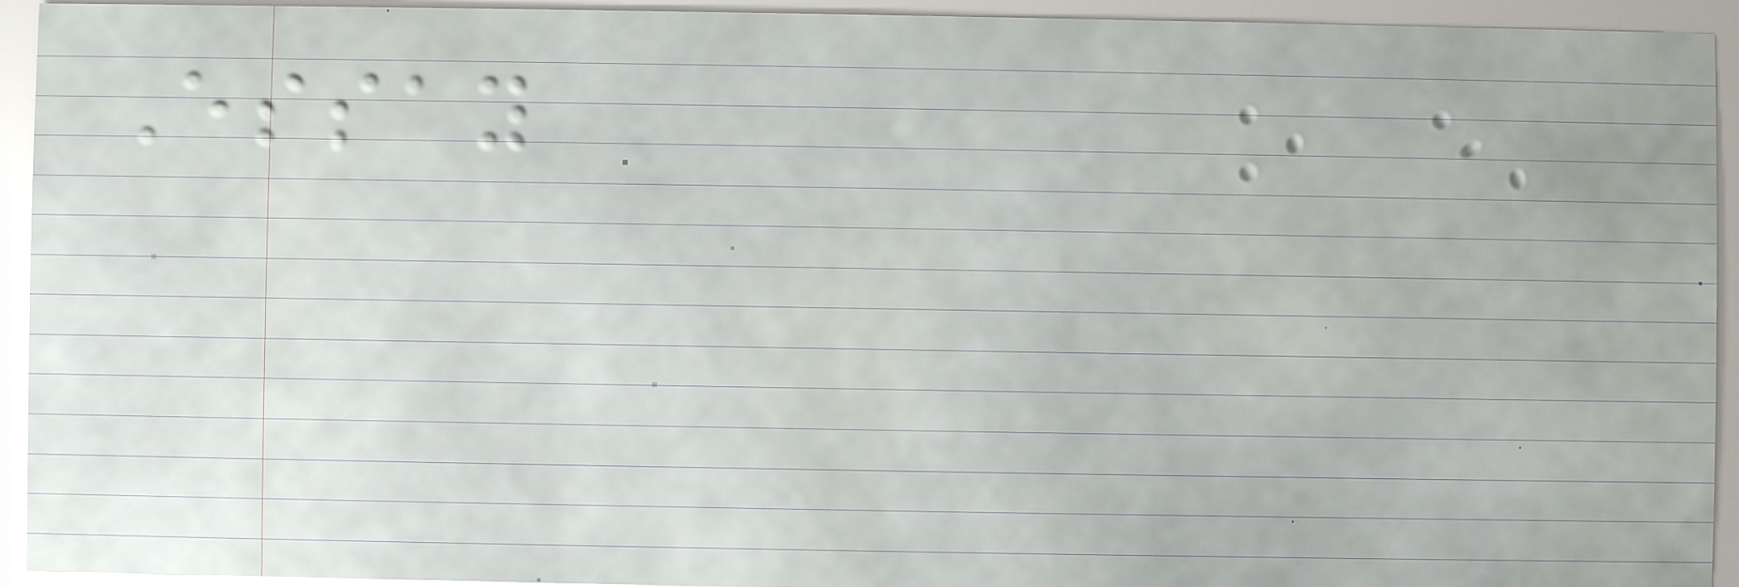Essay
